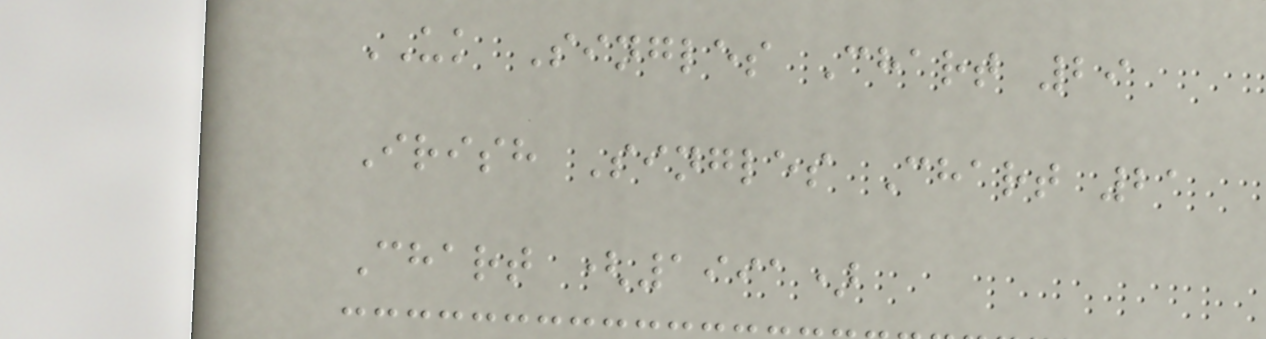UK Singles Chart 29
Irish Singles Chart 21
Chart (1991)
